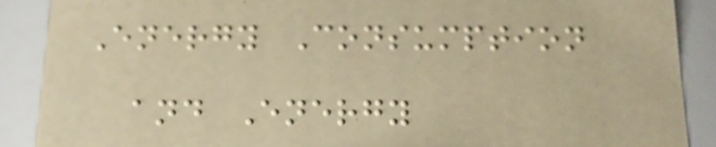Energy Consumption
and Energy
